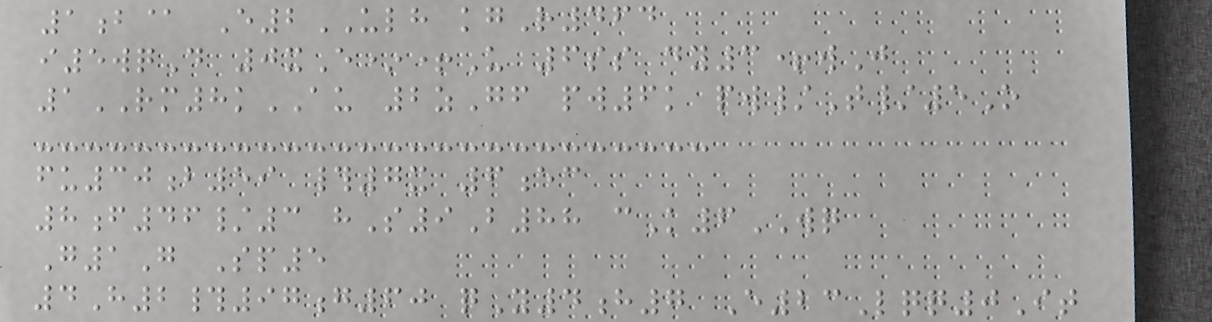1b@ E2ULH kgR464
i5wqD 0xE*+U 6ss dy3+wJ
1RM8kAU 2zGf pw6k pw/T/5O
fu30b59 #7x 6ec
8f46/3 hS9B88 cK6WQ
G1G Sp5
4H2#97g60 qY4h7 E23Lqq0It
